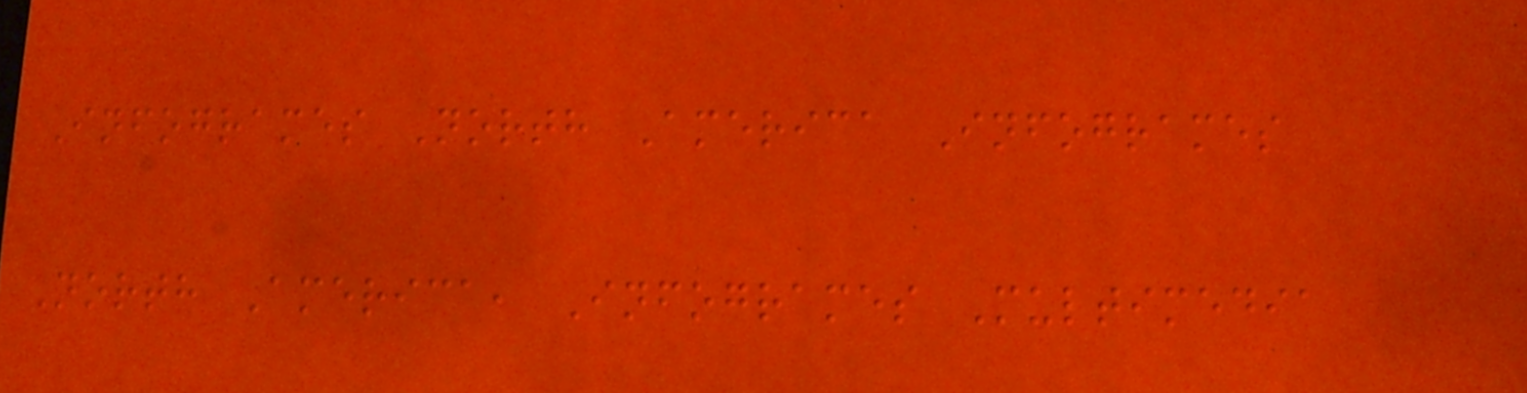Infogrames North America Infogrames
North America, Infogrames Multimedia
